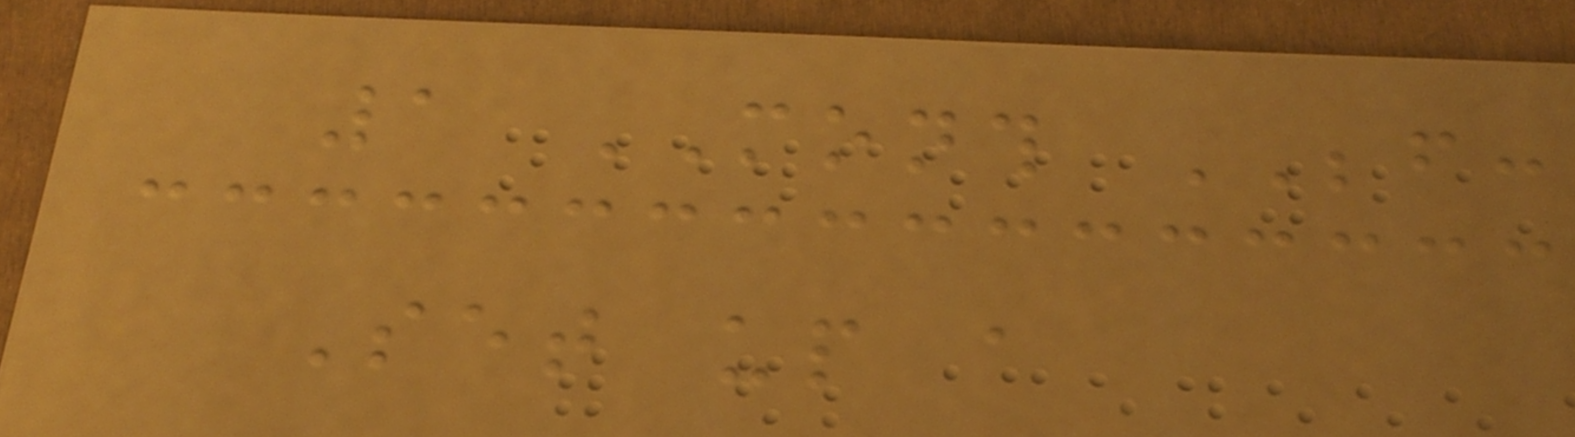1 MONTH BEFORE:
Set up a
